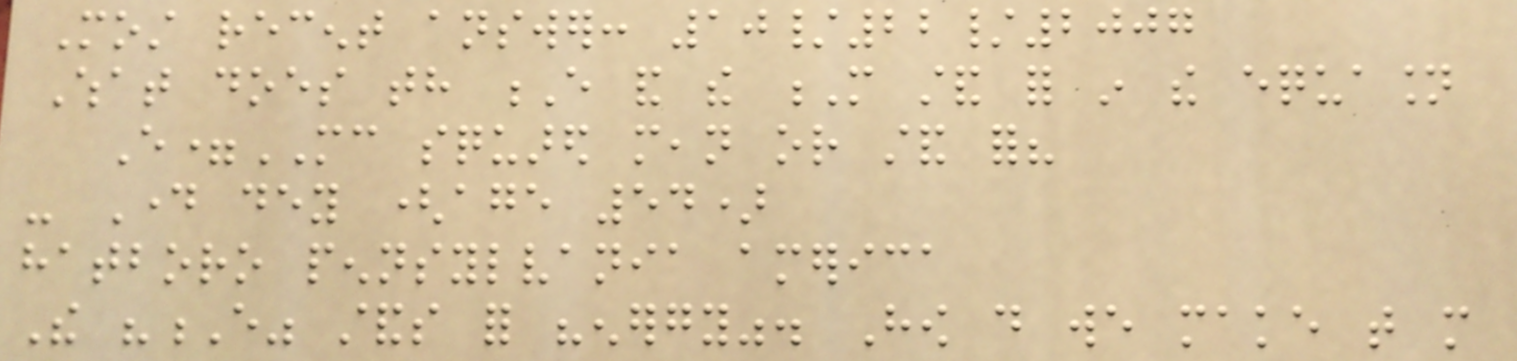Most recent answer: 10/22/2007
What does th E and the M stand for in the equasion
E=MC squared mean or stand for?
- Day dey (age 54)
hatboro pennsylvania america
The "E" stands for "energy". How do we make that more
